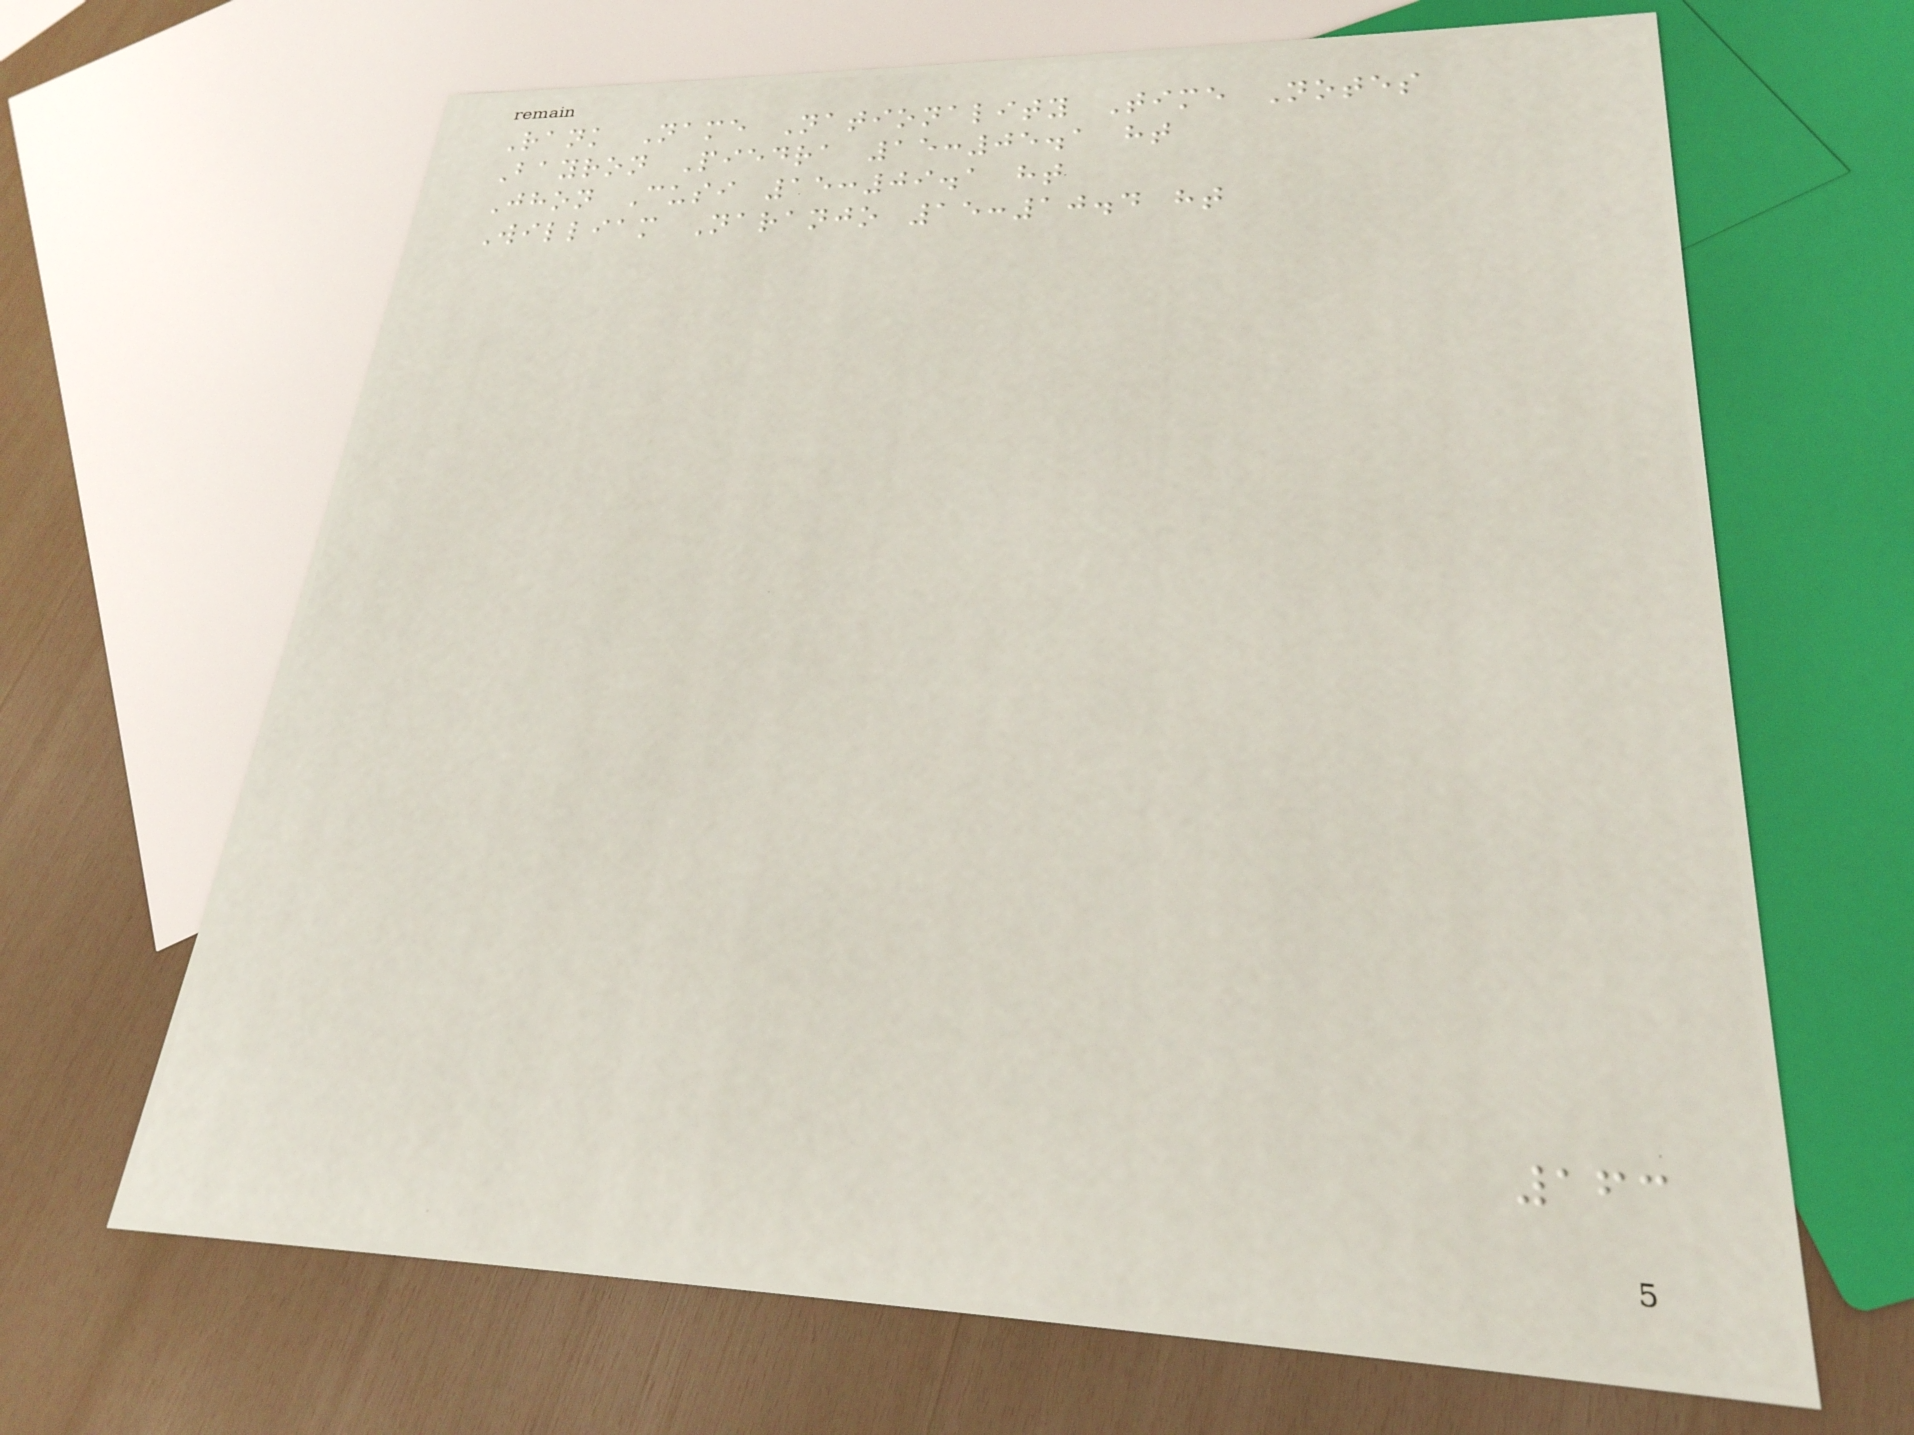Rank Name Nationality Time Notes
Bayron Piedra 15:05.1 ht
Jhon Cusi 15:09.1 ht
William Naranjo 15:10.4 ht
163
